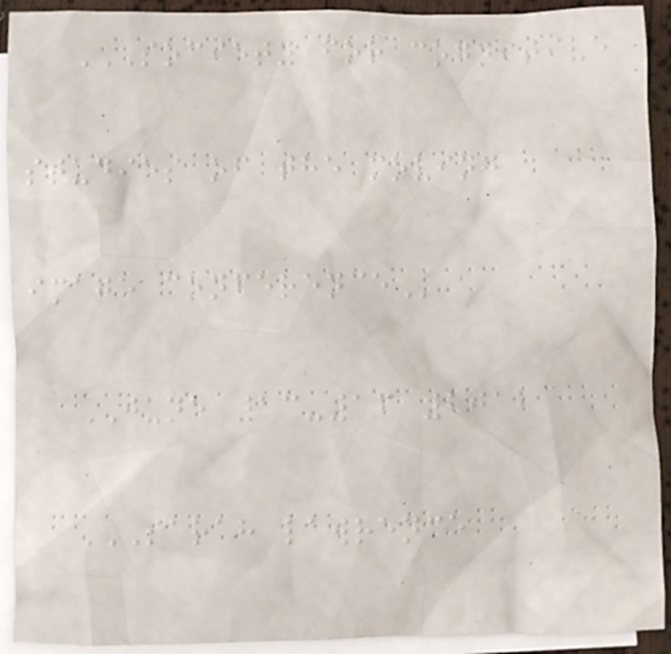SOCIETY FOR COGNITIVE
STUDIES OF THE MOVING
IMAGE CONFERENCE
JUNE 13-16 2012
SARAH LAWRENCE
